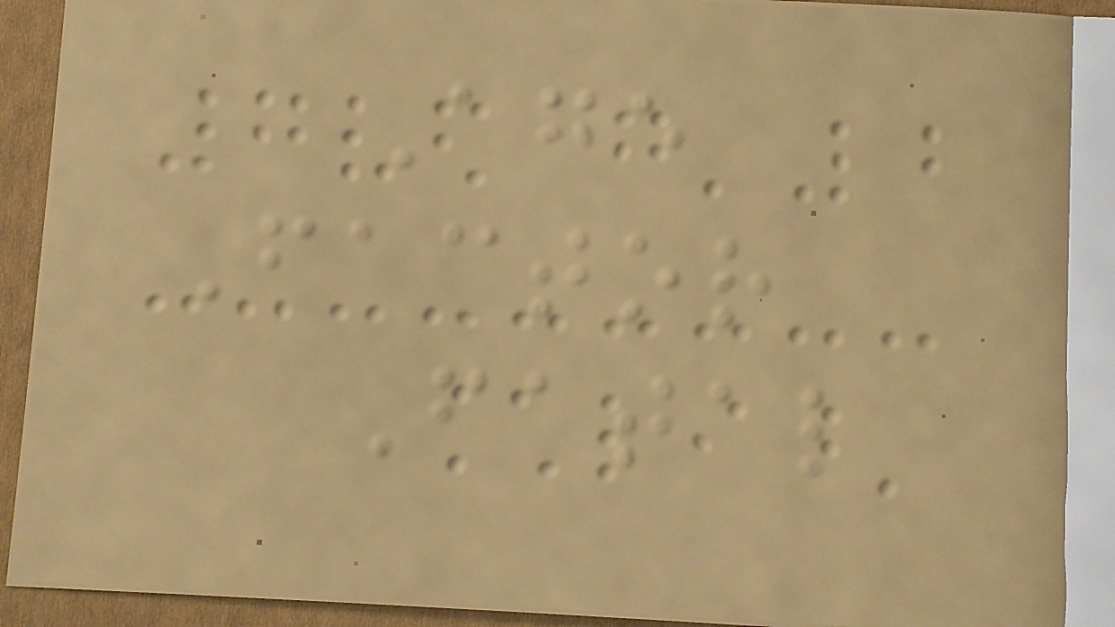Age
Factor
Fatal
